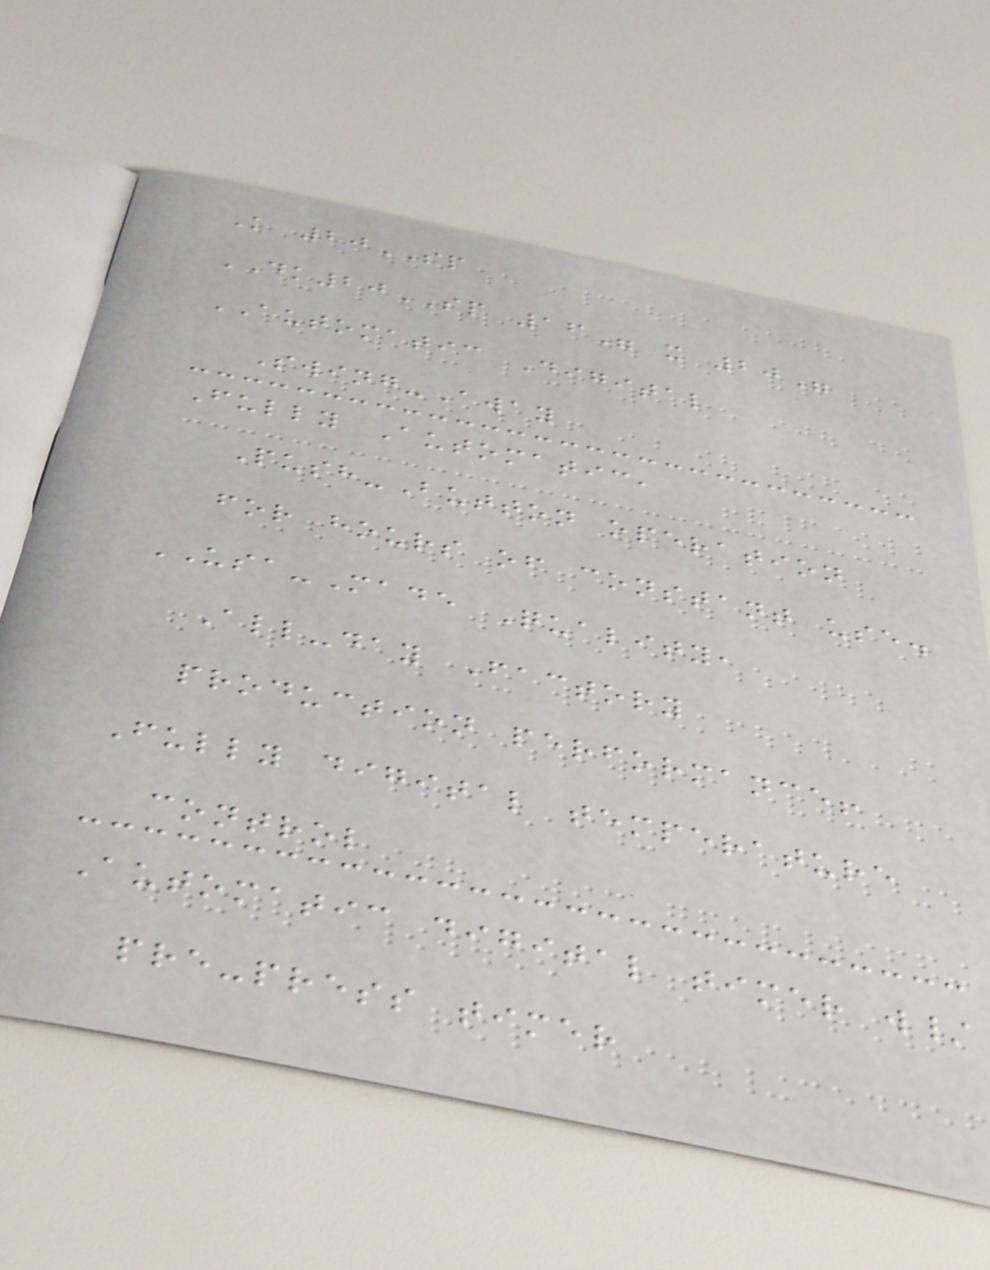K 20SP
DK20SP 16" x 20"
AUTOMATIC Digital
Swing-Away
Fully Automatic,
Push-Button operation
for hours of constant use.
USA-Made Quality,
All-day Factory
production performance!
Fully digital temperature
control
Automatic digital timer w/
pre-press timer
